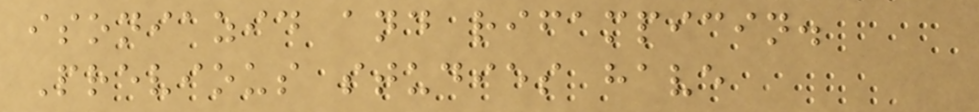isoniazid and rifampicin.
Previous studies have
